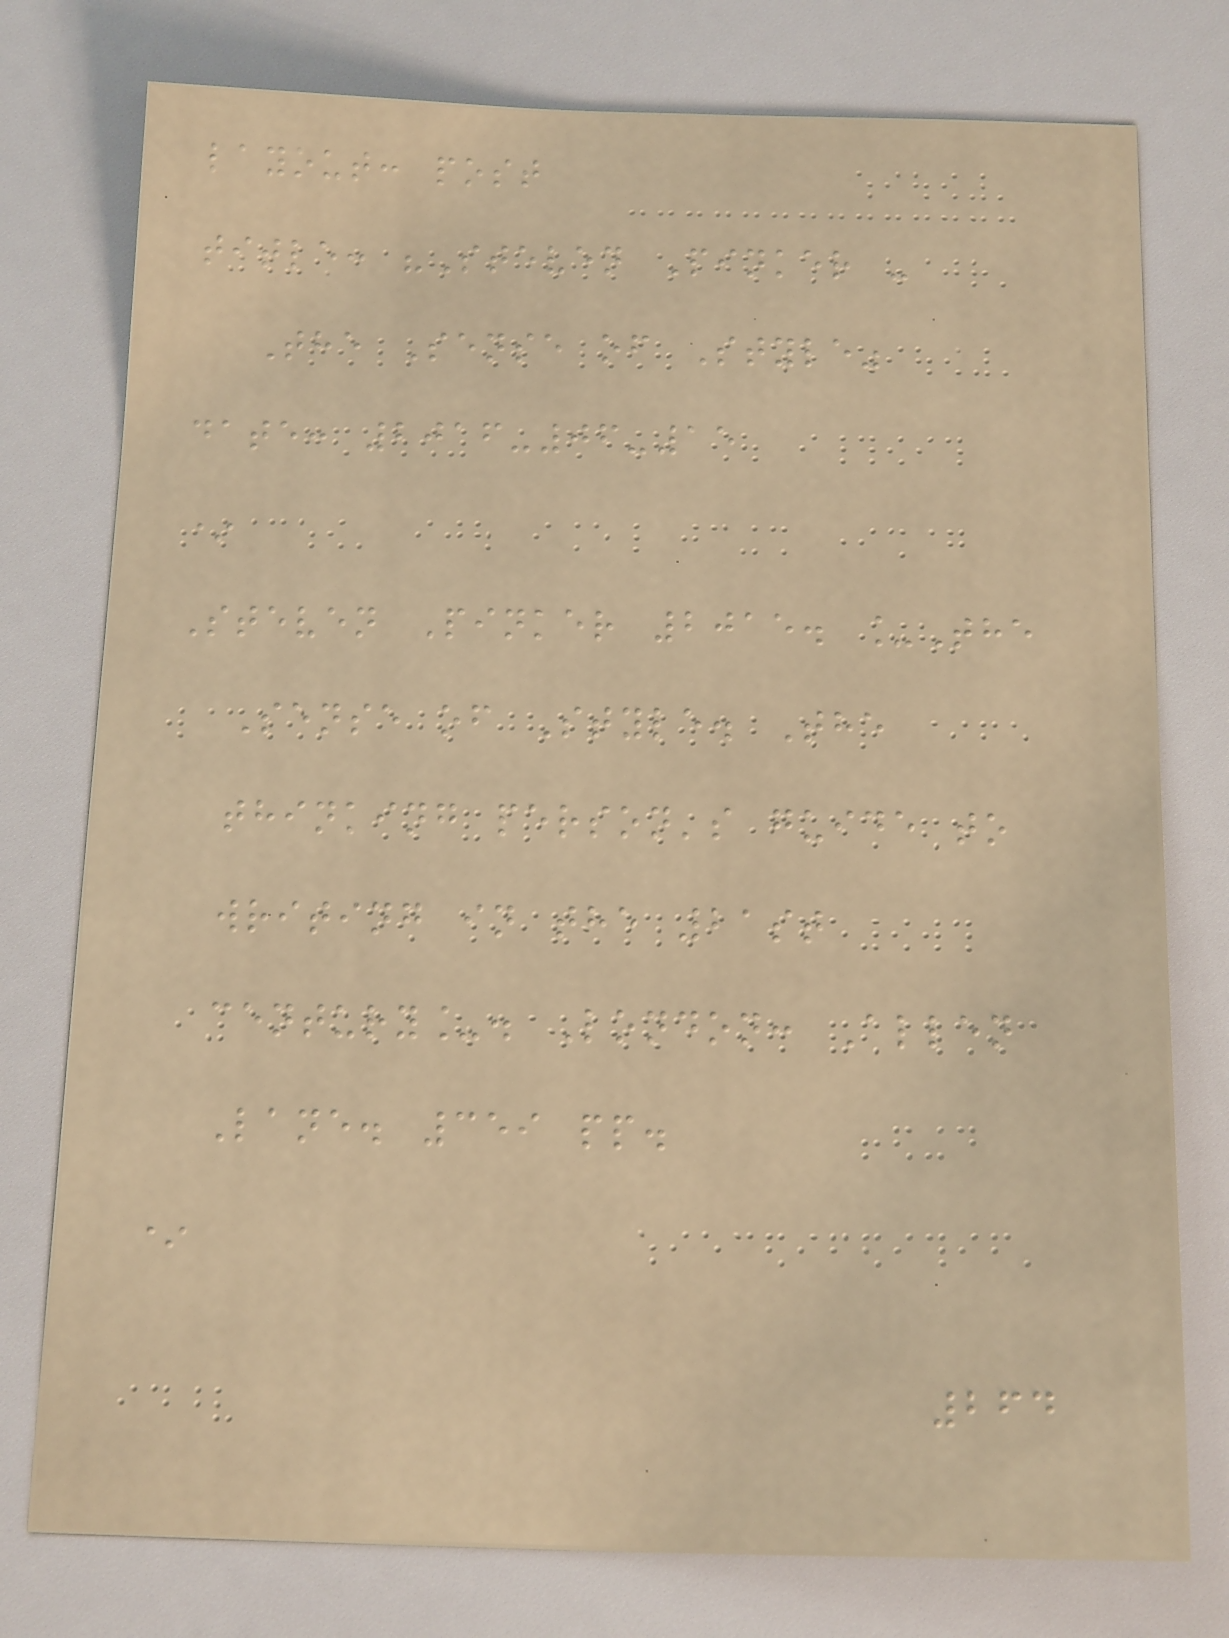layout: post
title: "Steven Pinker -
The Sense of Style"
date: 2016-06-15
*
Steven Pinker 2015. _The
Sense of Style. The
thinking person's guide to
writing in the 21st
century_. London: Allen
Lane. 359 pp.
*
264
